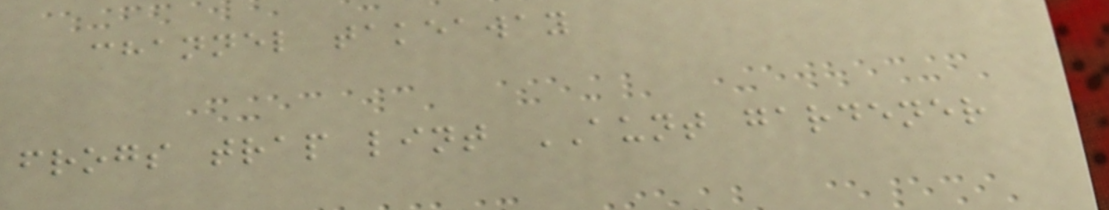channel takeaway
frogs trap lint AUNT gardener
